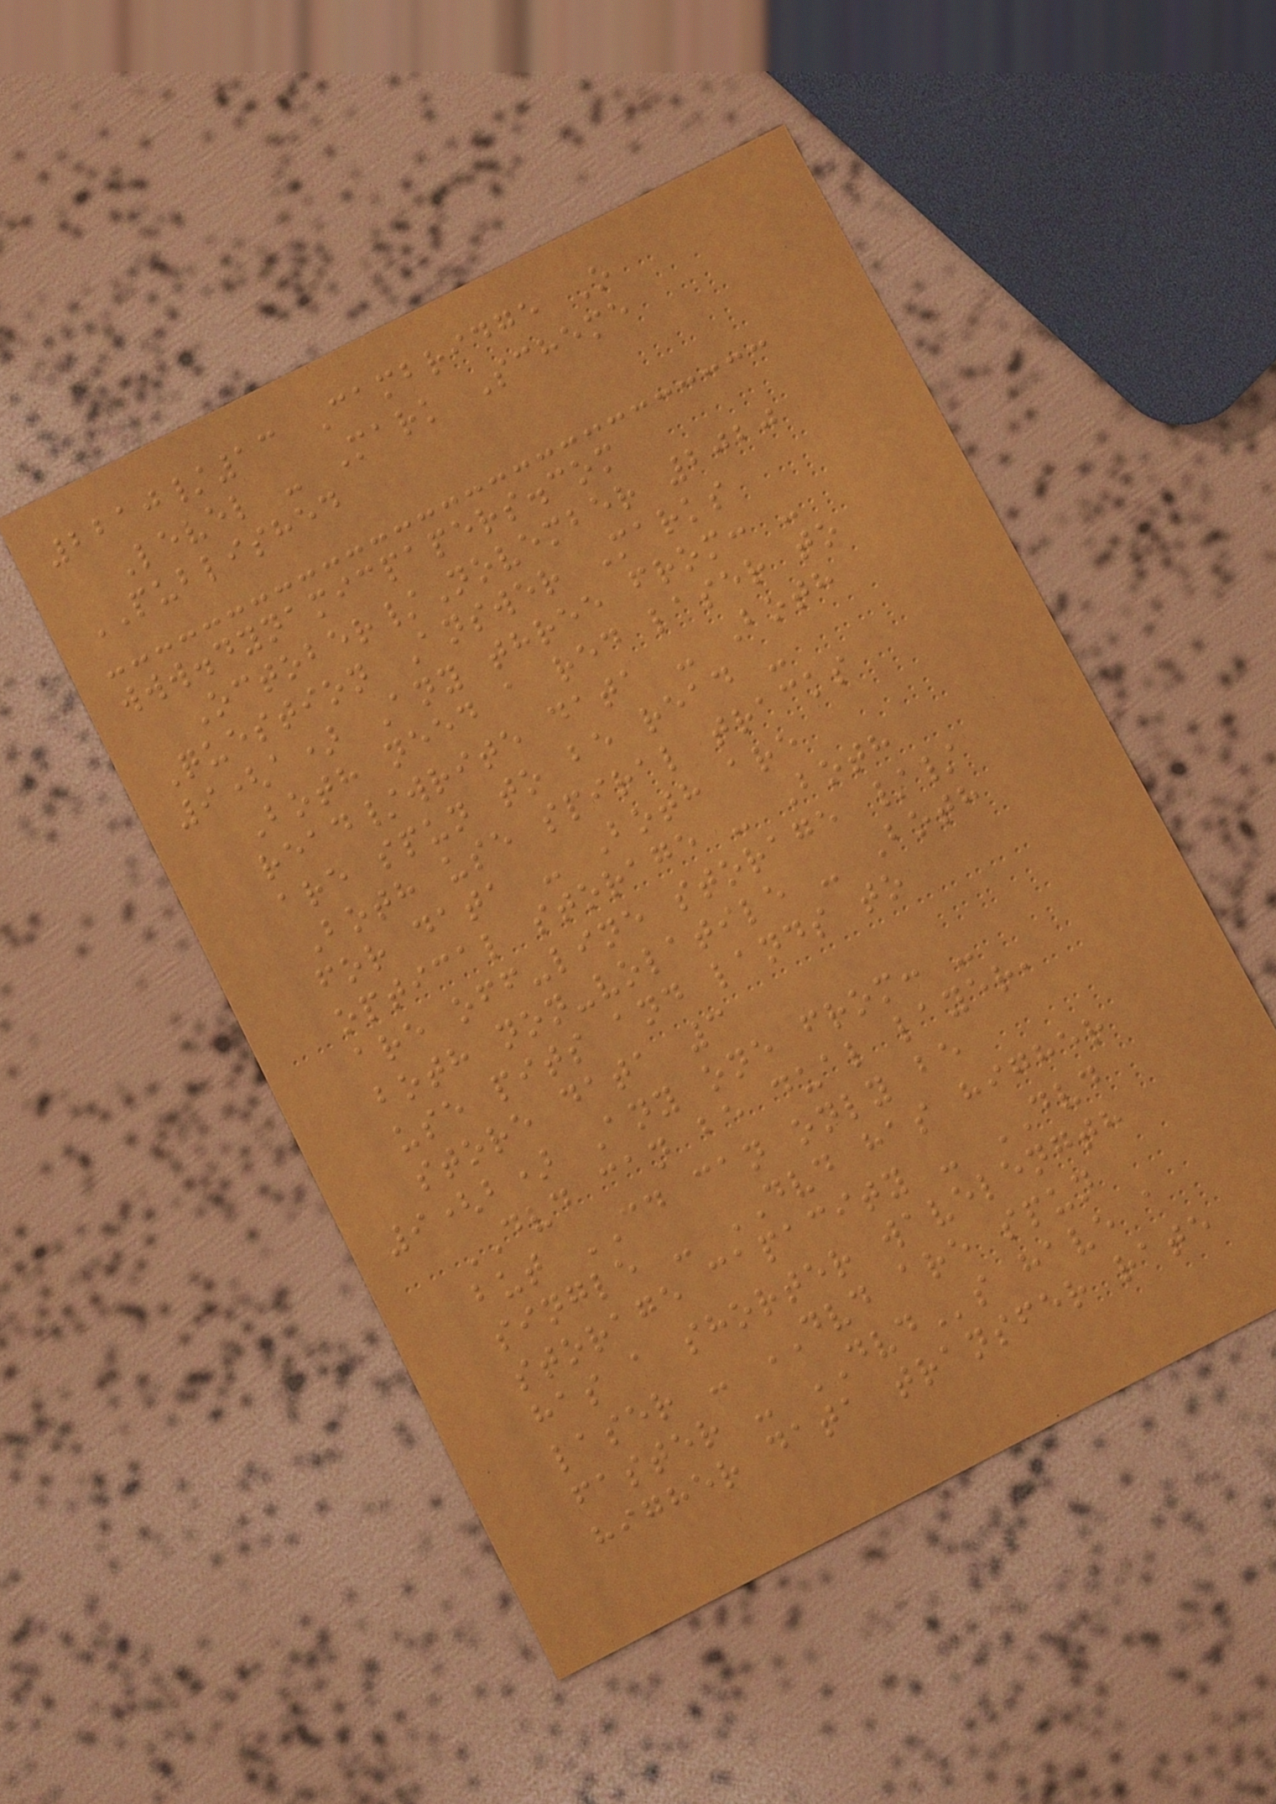2210/13 Cambridge O
Level - Mark Scheme
PUBLISHED
www.dynamicpapers.com
October/November 2020
Question Answer Marks
9(a) Any three from: -
Both need a red laser to
read/write data - Both
are spun to be read -
Both use spiral tracks
for data - Both are
optical storage - Both
are off-line storage //
both non-volatile - Both
use pits and lands to
store data 3
9(b) Any one from: -
DVD can be dual layer,
but CD can only be
single - DVD has higher
storage capacity - DVD
has a shorter wavelength
laser - DVD are spun
faster - DVDs have a
higher data transfer rate
